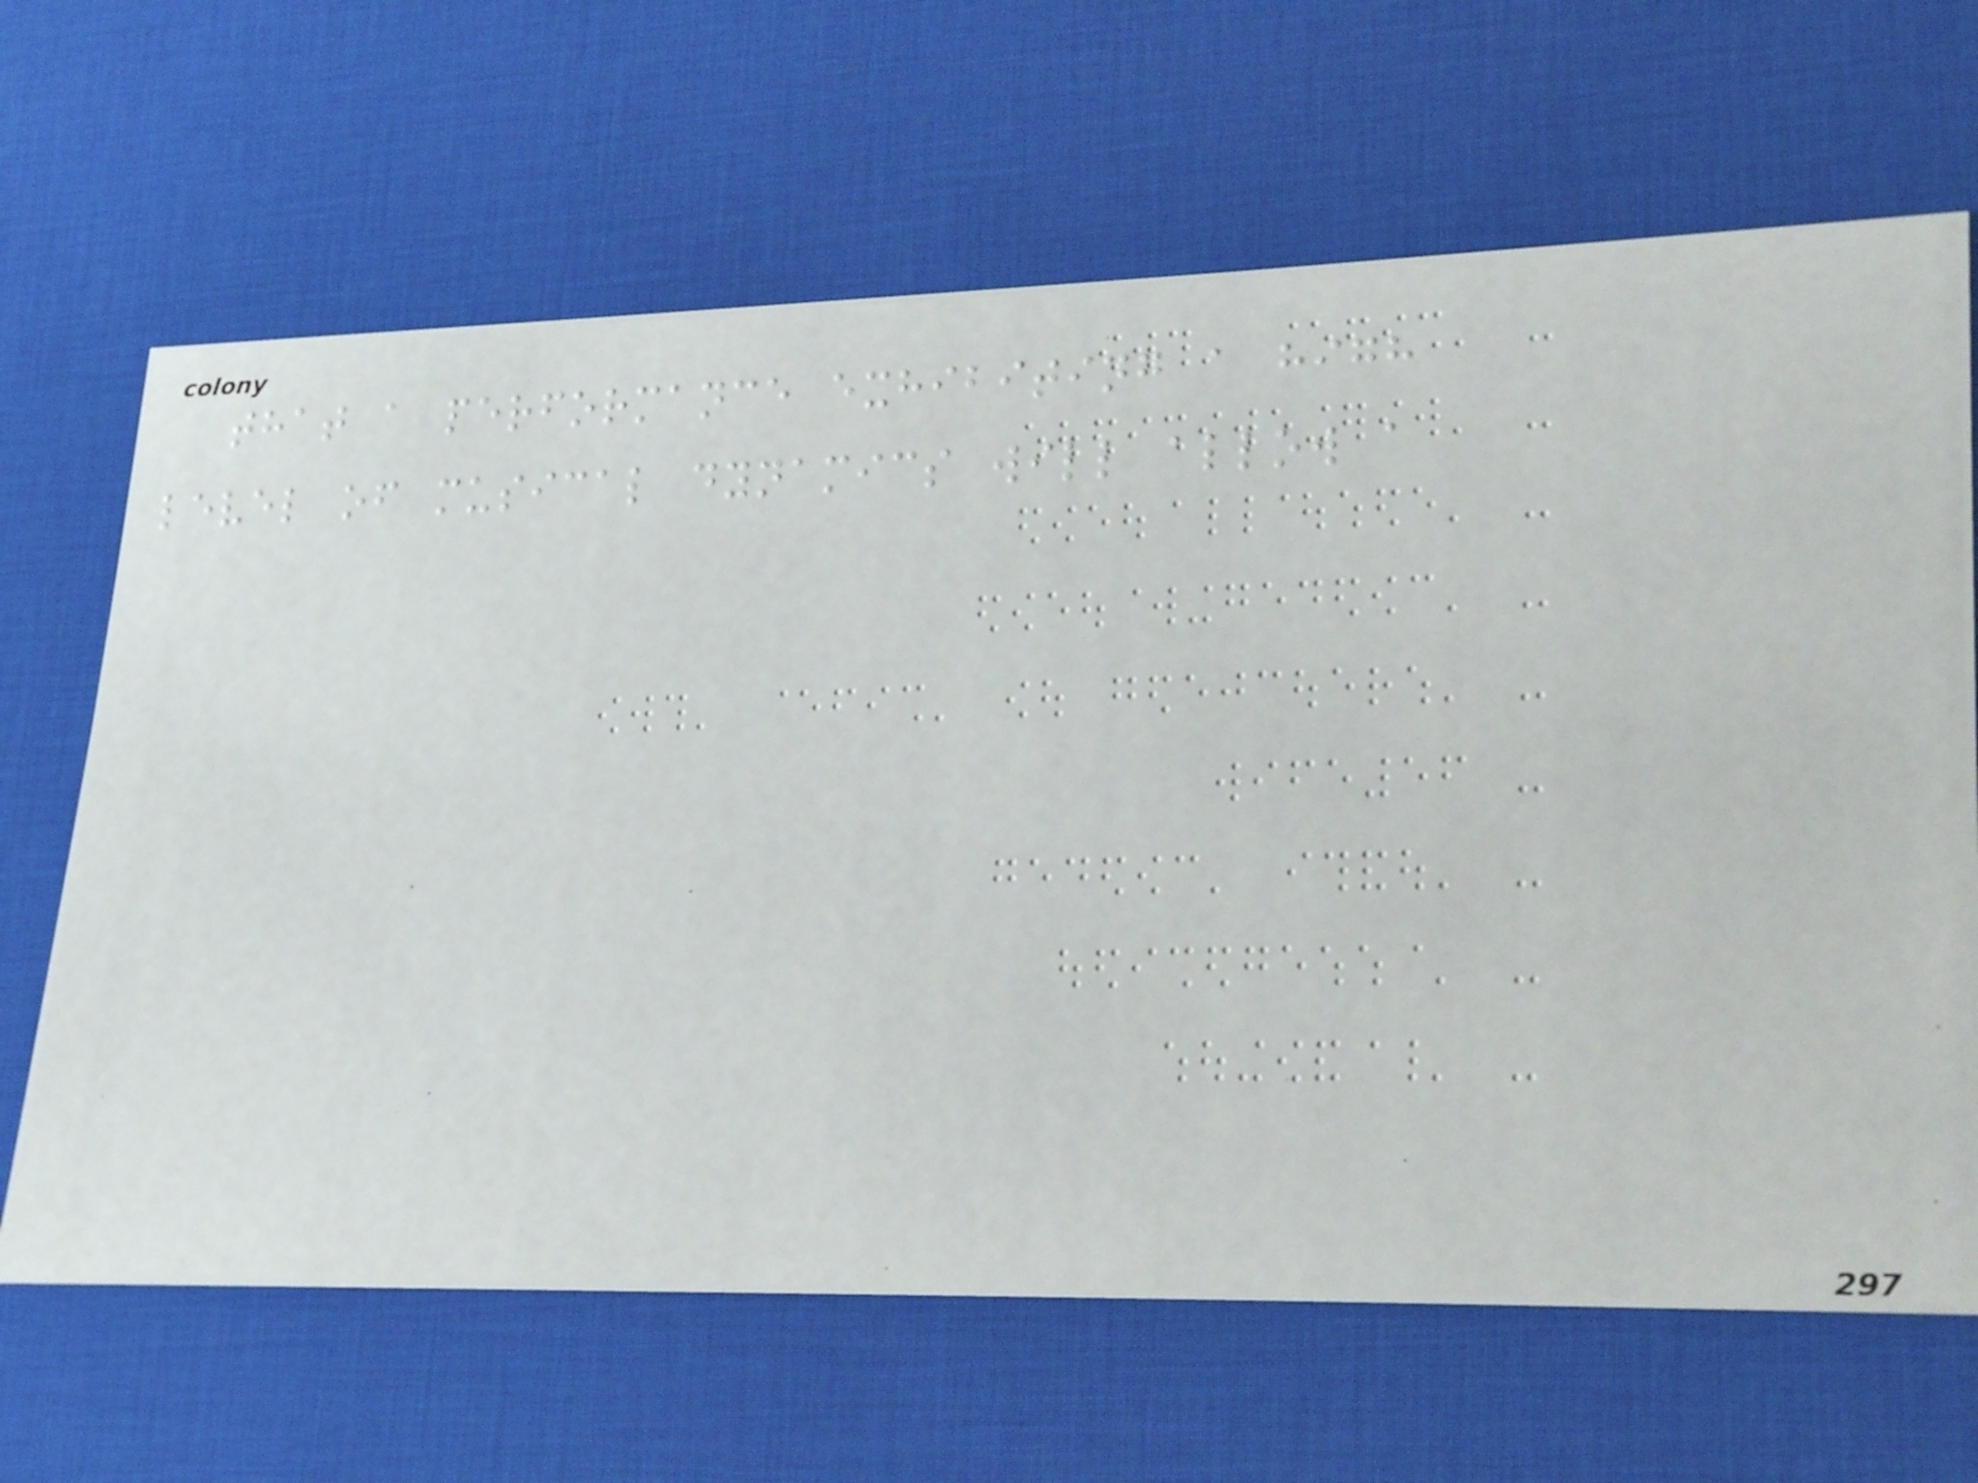that a performance exhibiting a high
level of musical dynamics will allow a
